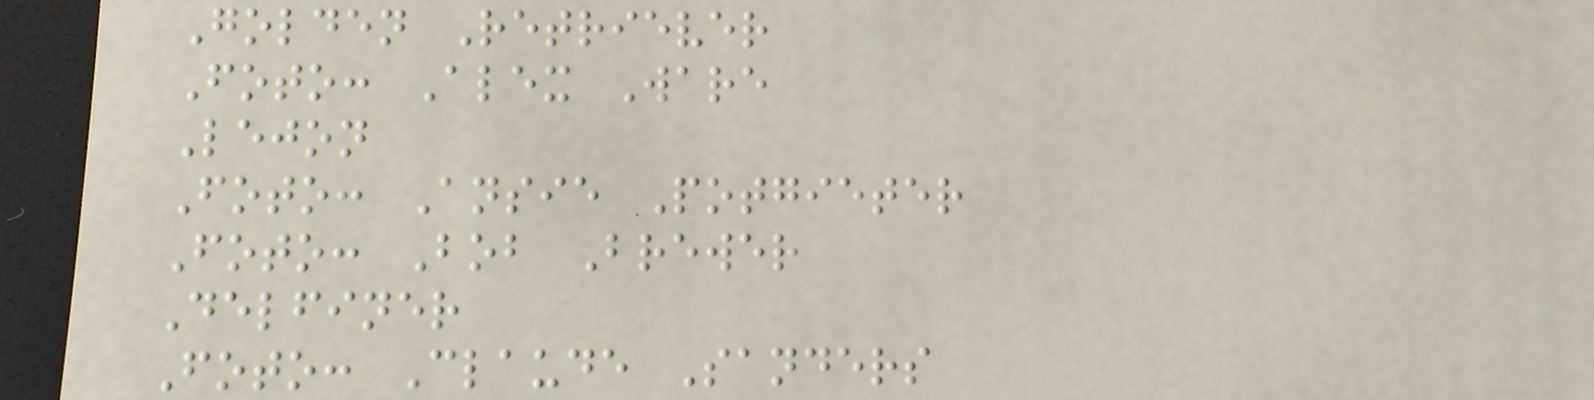Golden Retriever
Foto: Alex Ware
Lejon
Foto: Ansie Potgieter
Foto: Bob Brewer
Delfiner
Foto: Claude Sanders
